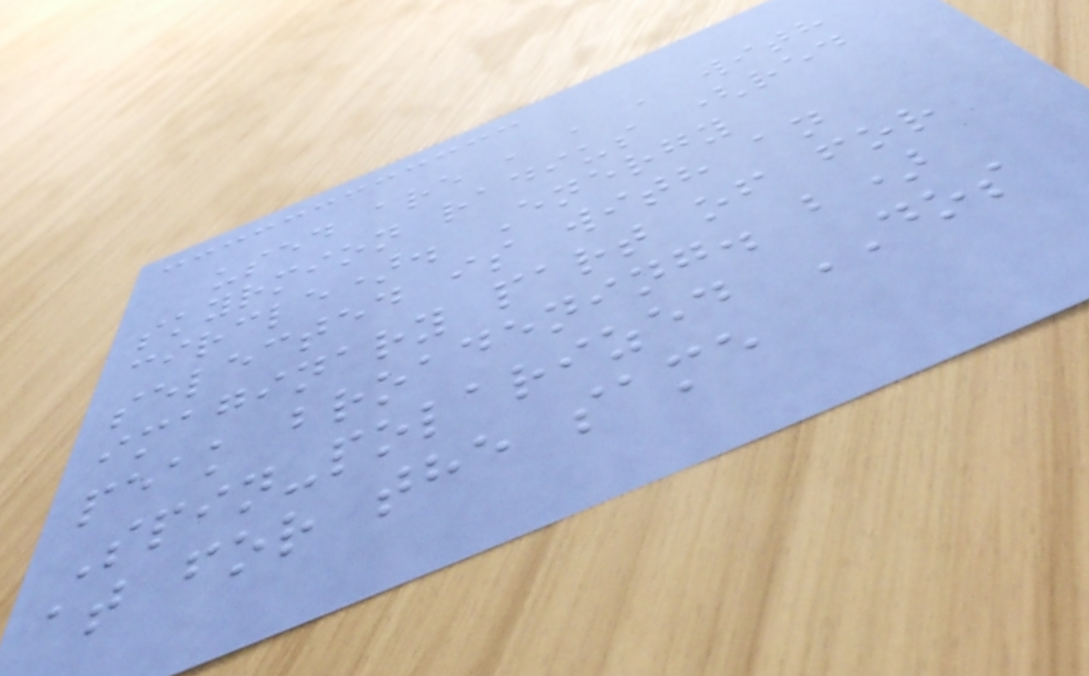used are , , , with
skyrmion radius (red
circle). Energy
selected is with an
imaginary part of for
peak broadening. b)
Spin-polarized DOS
at for the same
